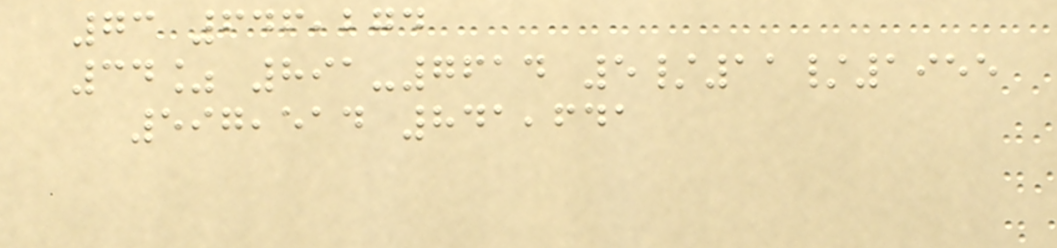73 646,274
34% 891-7614 5/11/1955
597,514 841,641
